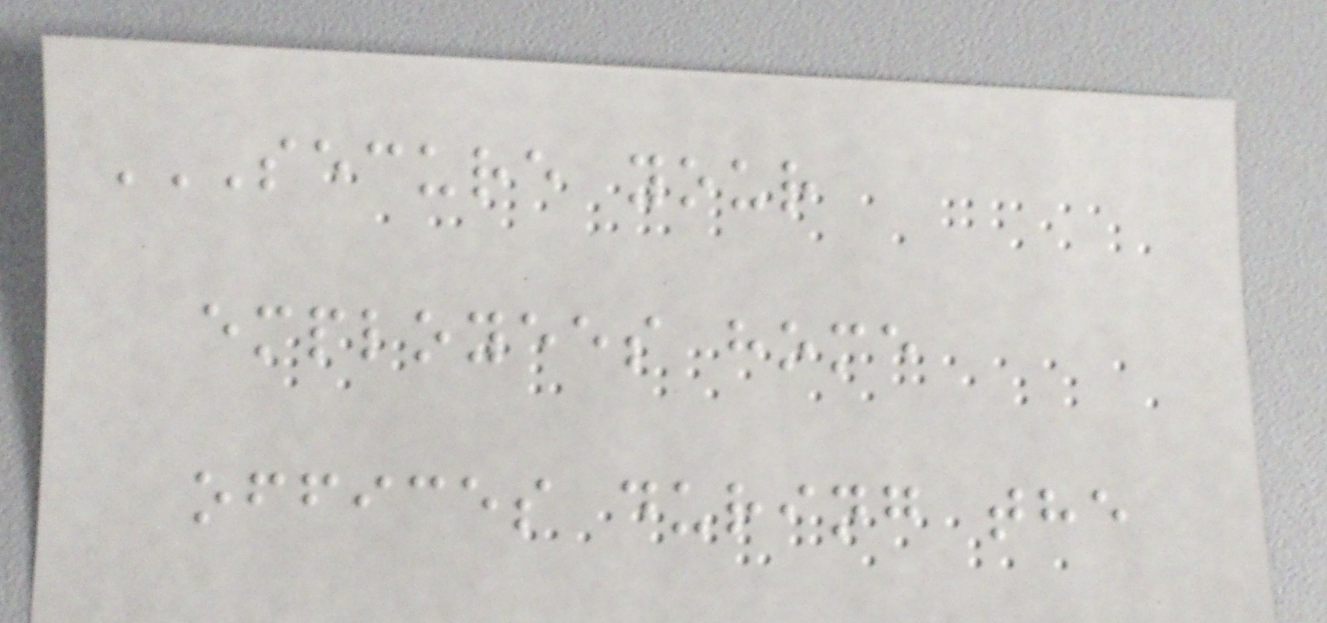SECURE YOUR
EMPLOYEES HOME
OFFICES DURING THE
